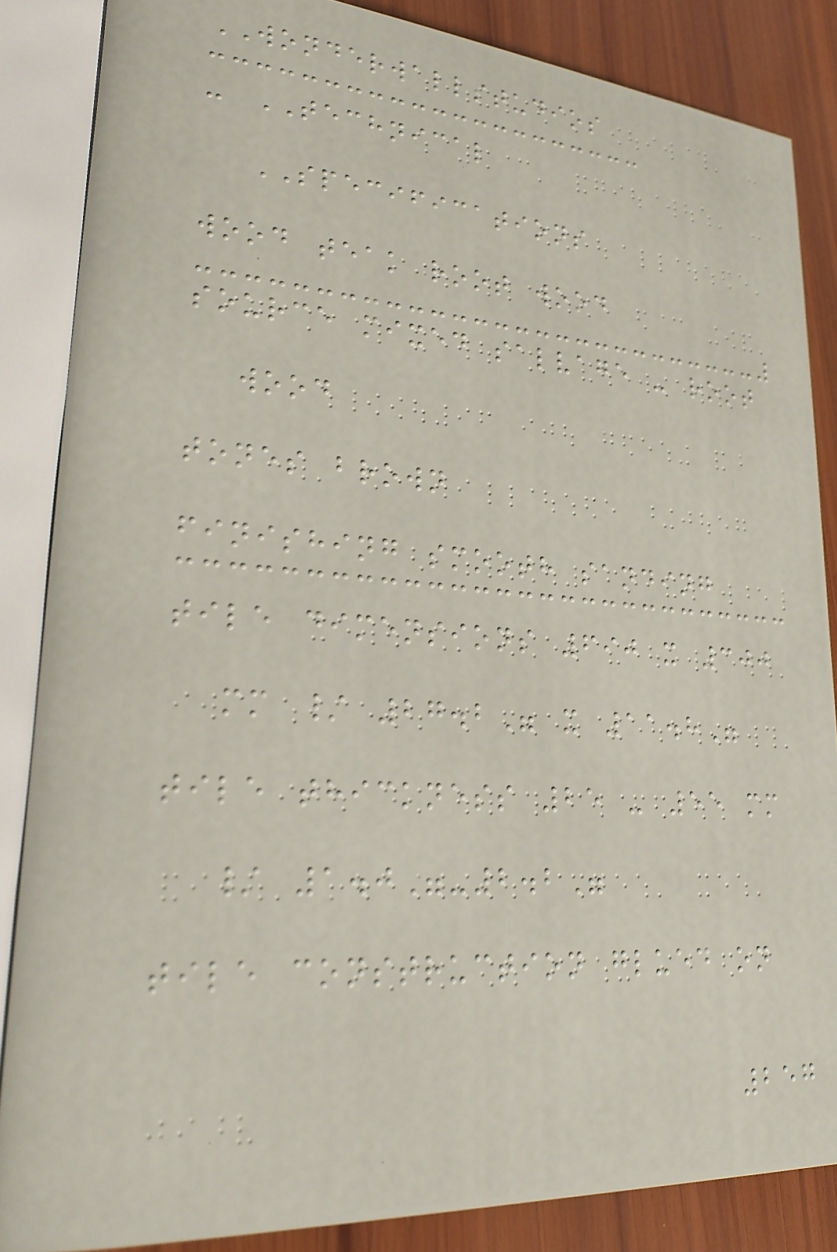WONDERWALLSTUDIOS
- TECHNICAL
SPECIFICATIONS
wood teak root wood
source mixed salvage - root
wood
tones brown
finishing smooth sanding
tile dimensions 690 x 300
mm / 27.2" x 11.8"
tile thickness 25 - 55 mm
/ 1.0"-2.2"
tile construction glued on
257
